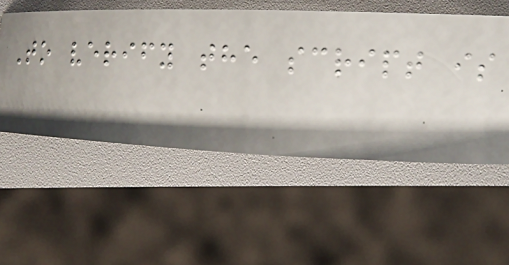To verify the script is
